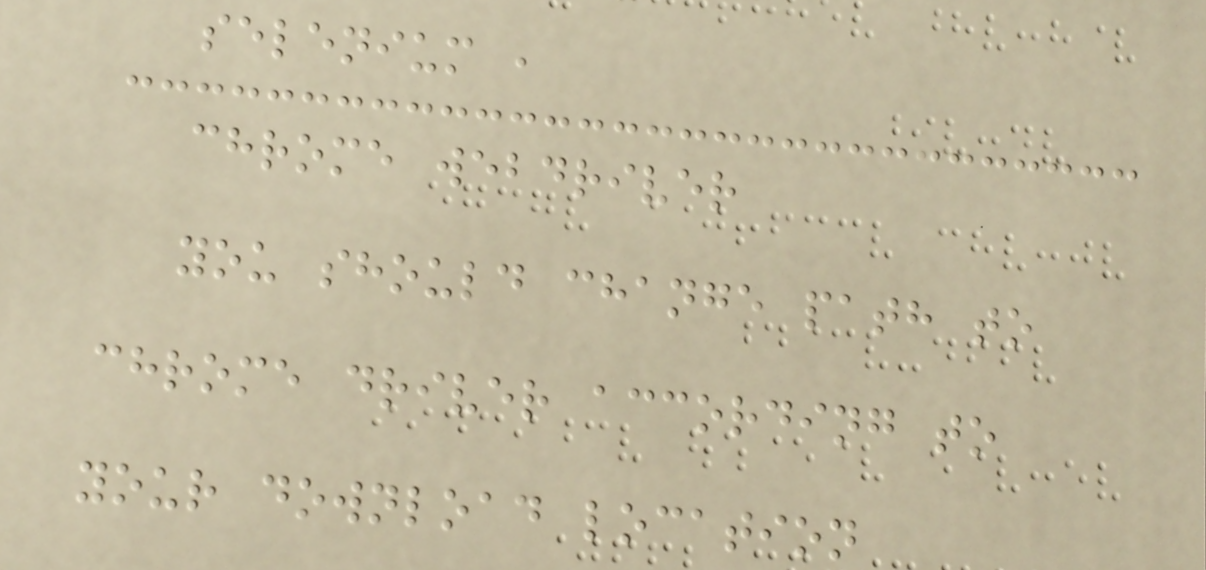selenium ,
chrome webdriver
you should change path to
chrome driver according to
your download location
